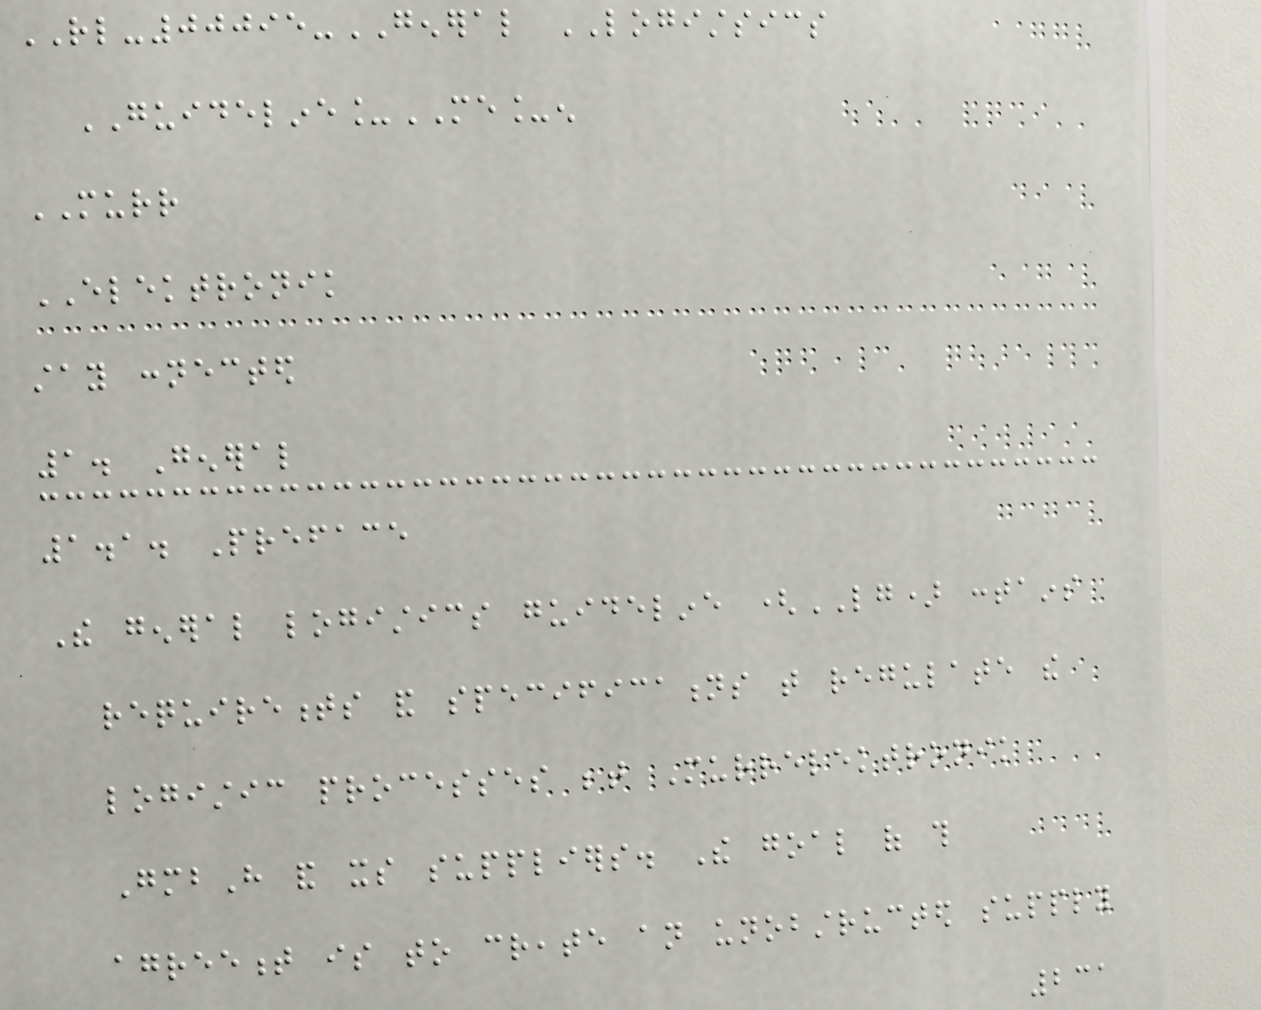RL-00095-GENERAL LOGISTSICS
GUIDELINE_ME_en
MURR
ELEKTRONIK
stay connected
1. General
1.1. Preface
The general logistics guideline (LG) contains
requirements and specifications that regulate the
logistic processes between Murrelektronik
GmbH and its suppliers. The goal of this
agreement is to create an unobstructed supply
231
